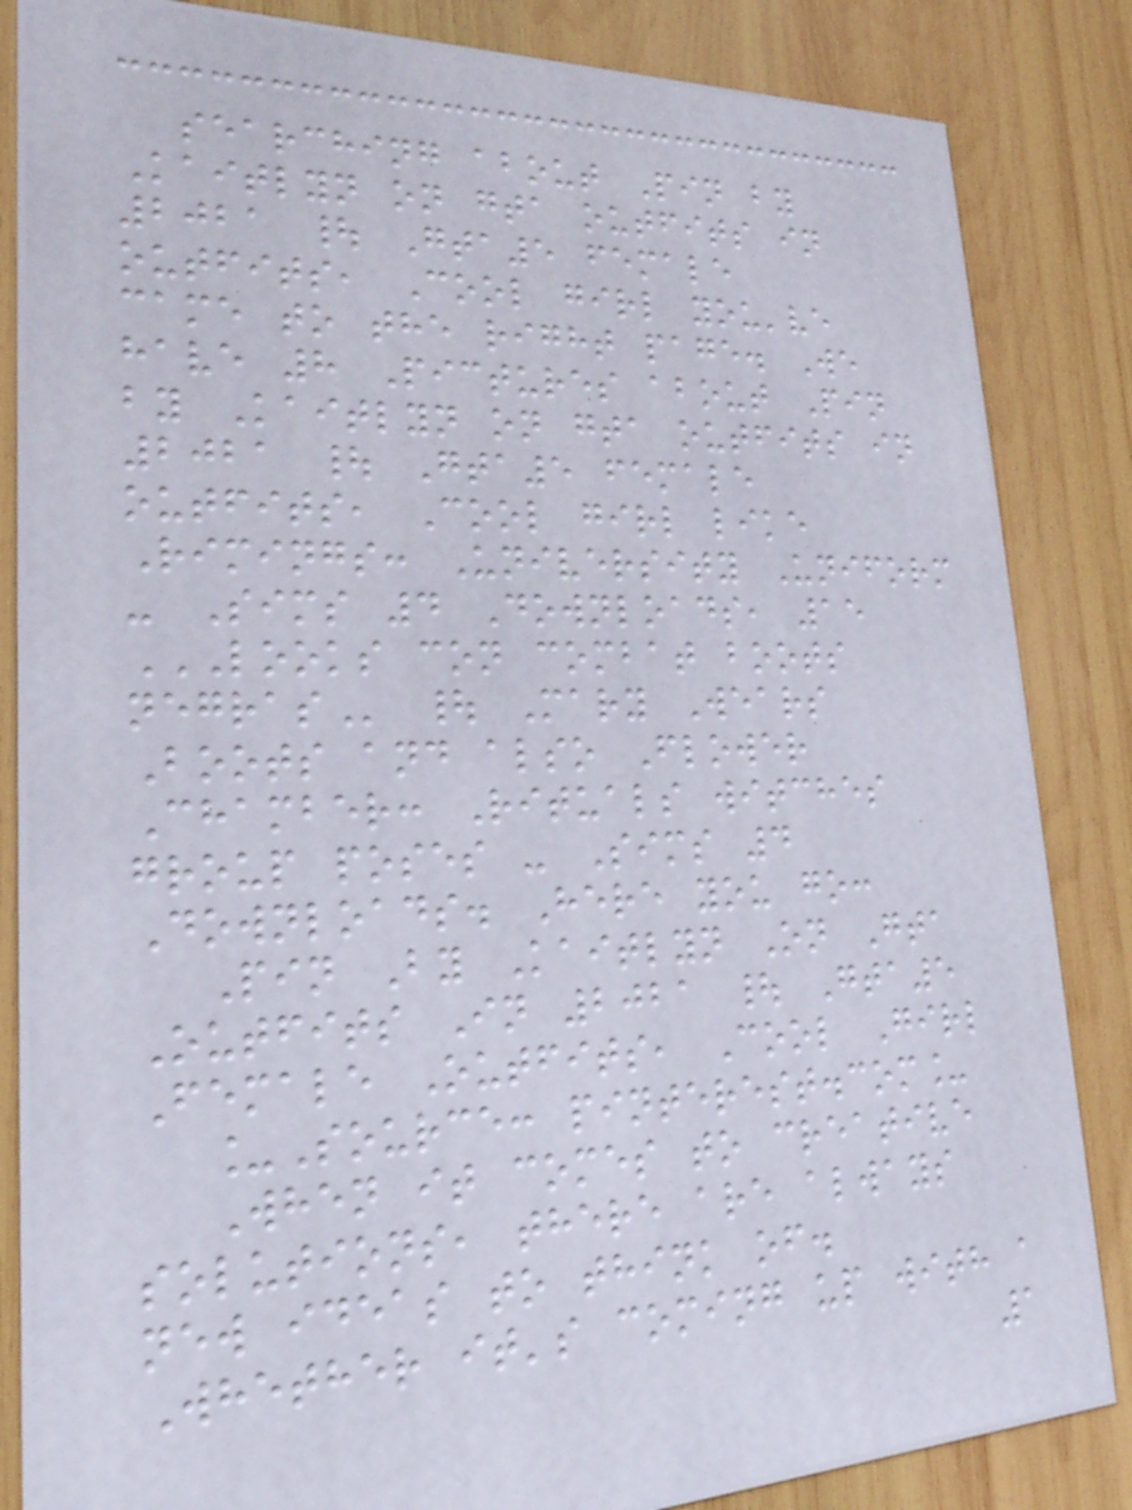searching about Pin by
Kaitlyn on gta outfits in
2021 | Gta5 female
outfits, Cool girl you've
came to the right page. We
have 8 Pictures about Pin
by Kaitlyn on gta outfits in
2021 | Gta5 female
outfits, Cool girl like
Rimings: University Uniform
- Sims 4 Downloads, 15
LOOKS CON COMBAT BOOTS
NEGRAS | Mary Wears
Boots and also Flower
Chamber: Rituals witches
group poses - Sims 4
Downloads. Here you go:
Pin By Kaitlyn On Gta
Outfits In 2021 | Gta5
Female Outfits, Cool Girl
_Source: pinterest.com_
When it comes to creative
solutions, there are always
new ideas to think of.
Whether it's coming up with a
1
